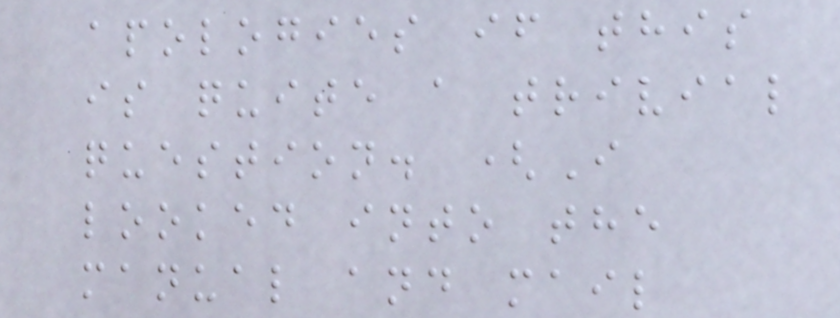apologies if this
is quite a trivial
question. (I
looked into the
manual and mail
